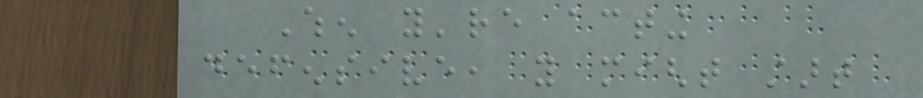When you're acting
defensive, you might start
